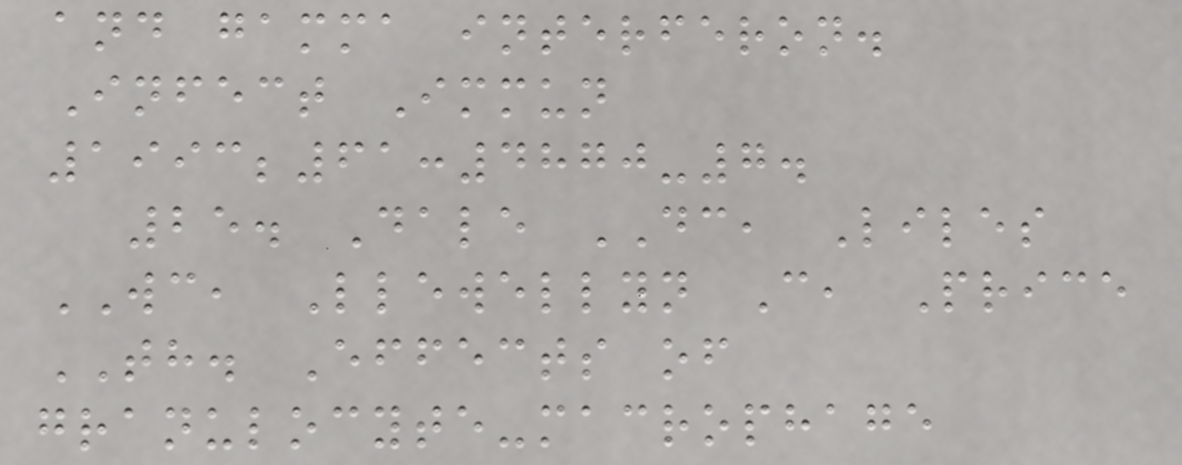and gamma interferon.
Infect Immun
1993;61:4870-7.
25. Dale DC, Liles
WC, Llewellyn C, Price
TH. Effects of
granulocyte-macrophage
